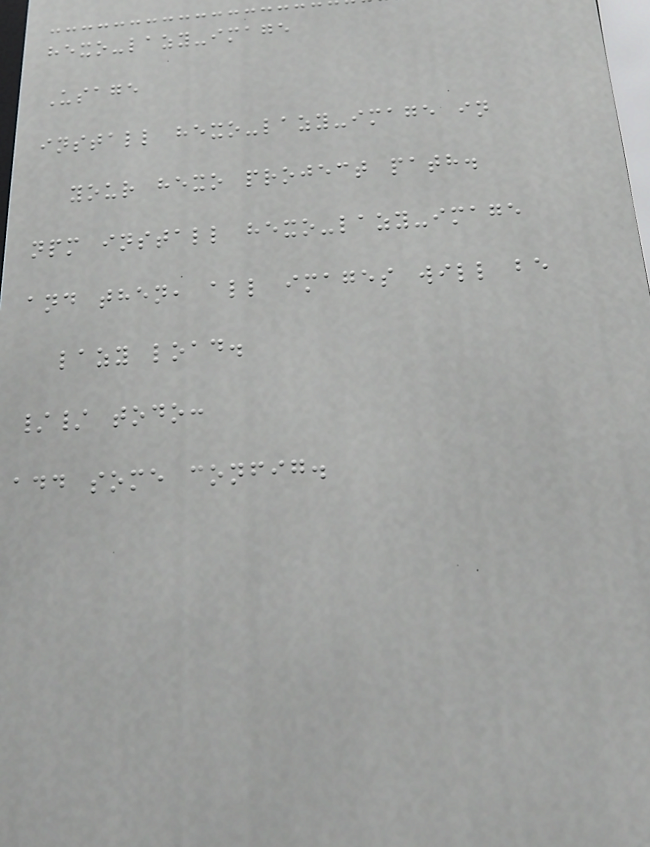hexo-lazy-image
Usage
install hexo-lazy-image in
your hexo project path.
npm install hexo-lazy-image
and then, all images will be
lazy load.
// todo:
add some config.
